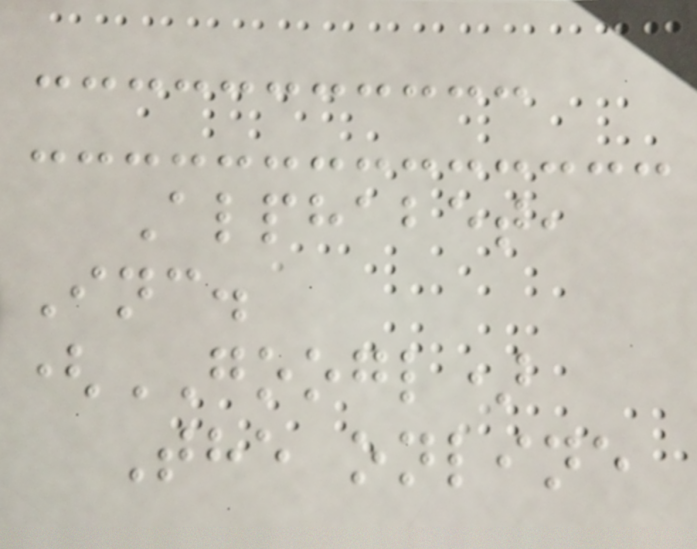Alphabet,
Inc.
(GOOGL)
The online
